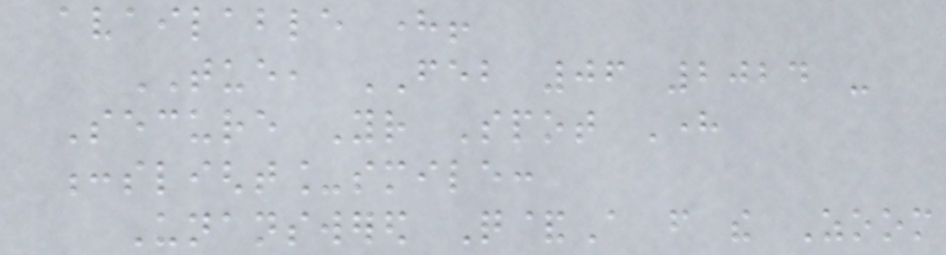available here!
TUE, FEB 06 2024 -
Secure Your Spot Here
:slight_smile:
Unanswered Q&A from the Zoom
